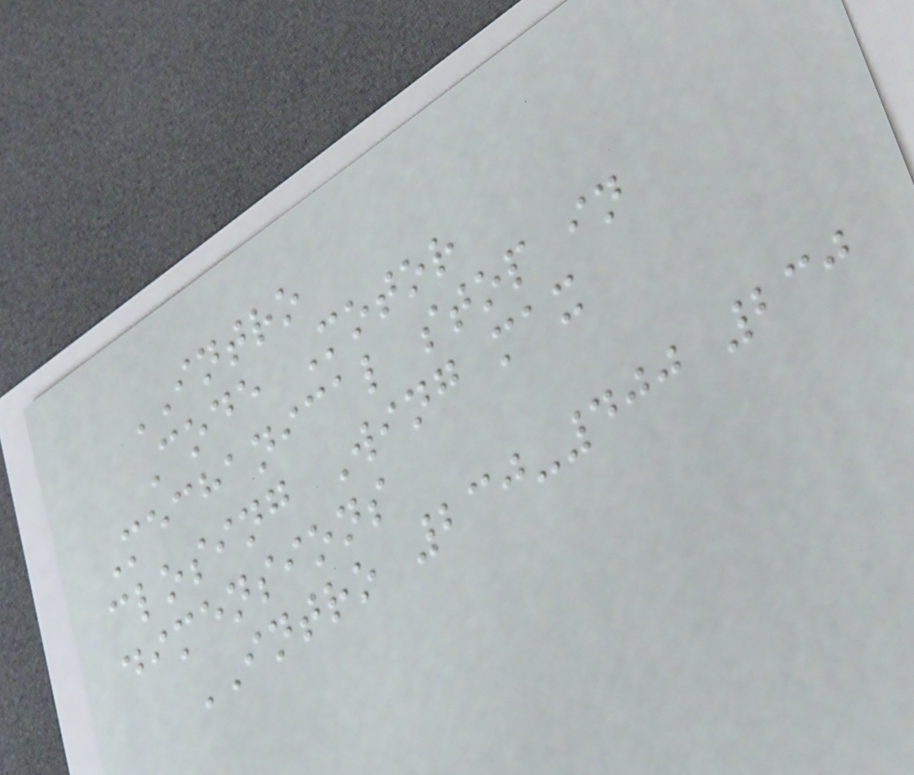INTRO
Code Motor
Mechanical stop in
closing Wing max
dimensions
INTRO 230-400 230
